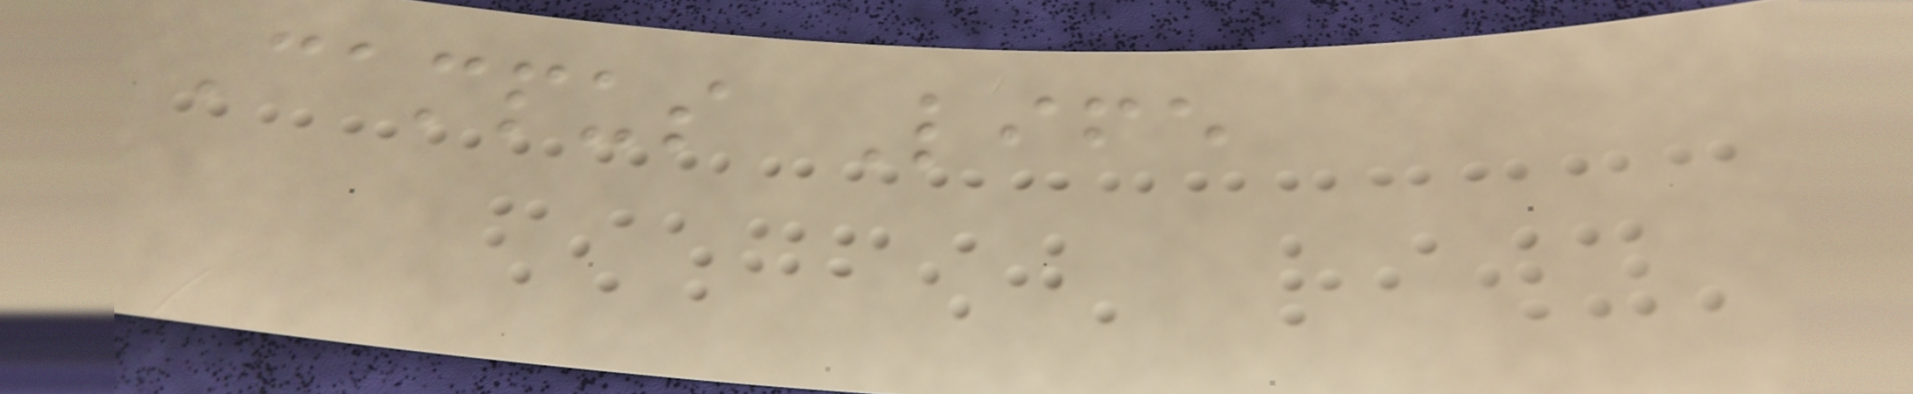Campus Life
